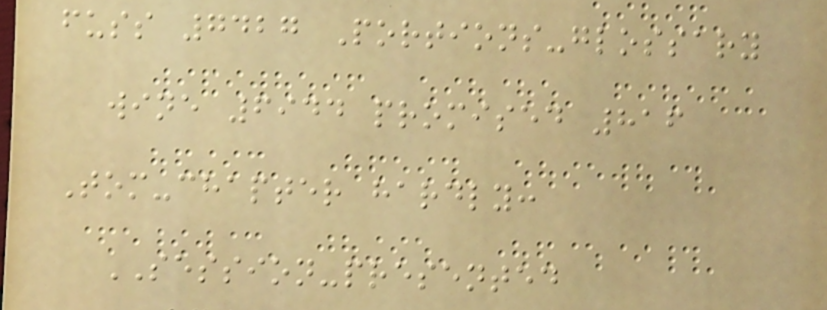fuss 7427 Portions-glossary
wine 6944 promised 816
Tom-chapter hardly:
SESSION-presented
